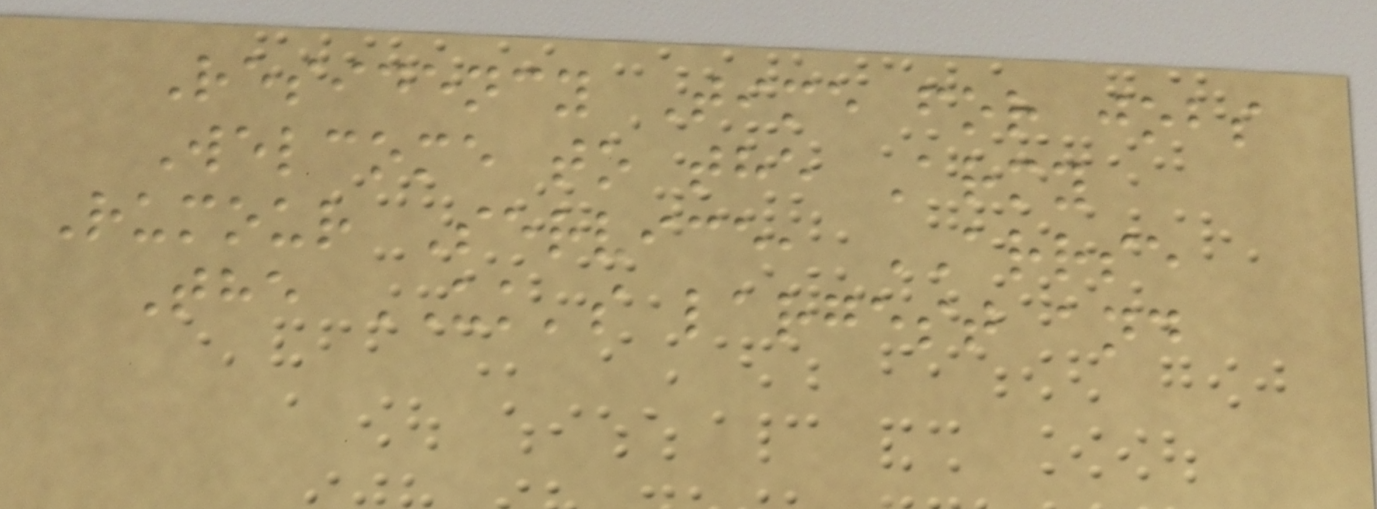Residency Time for jobs
Welcome to the Army
Rumour Service, ARRSE
The UK's largest and
